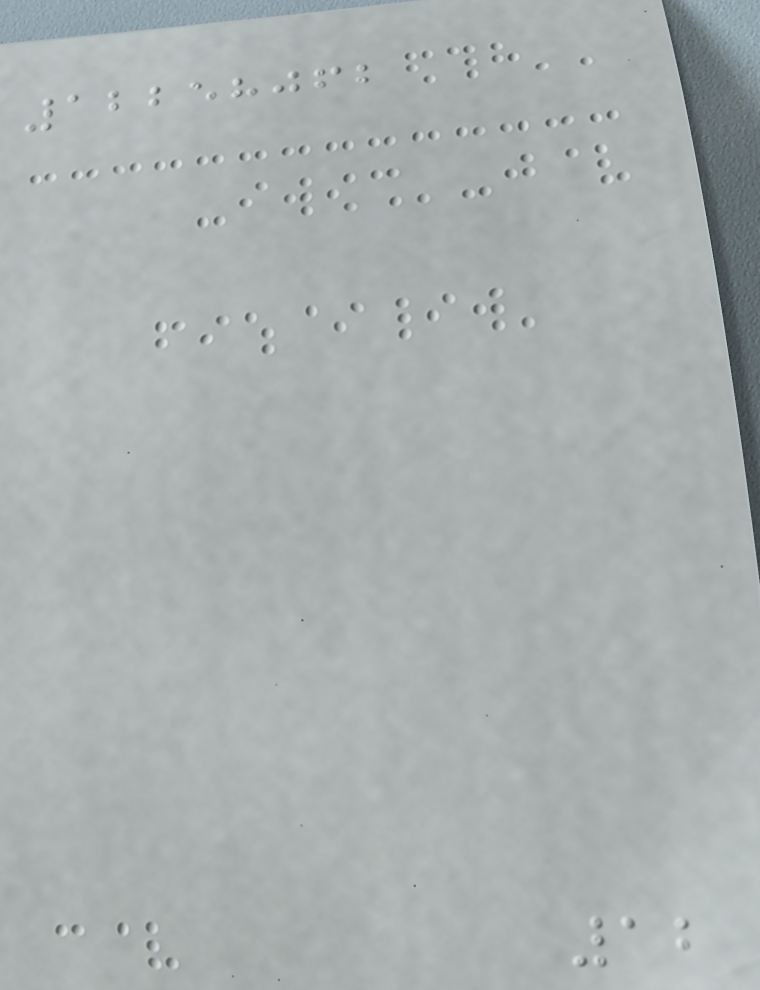12258062
12
